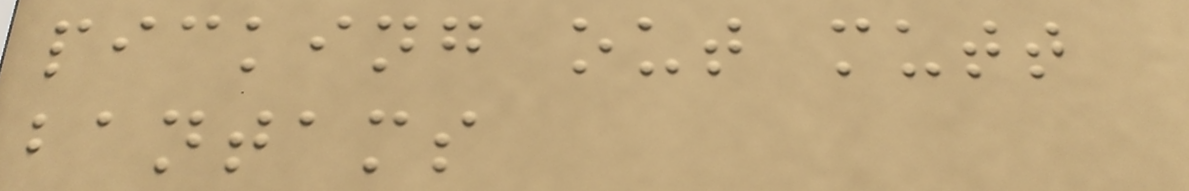picking out mutt
bantams
